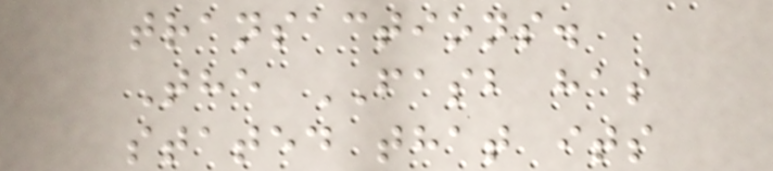transactions.
The FASB has
stated that its
